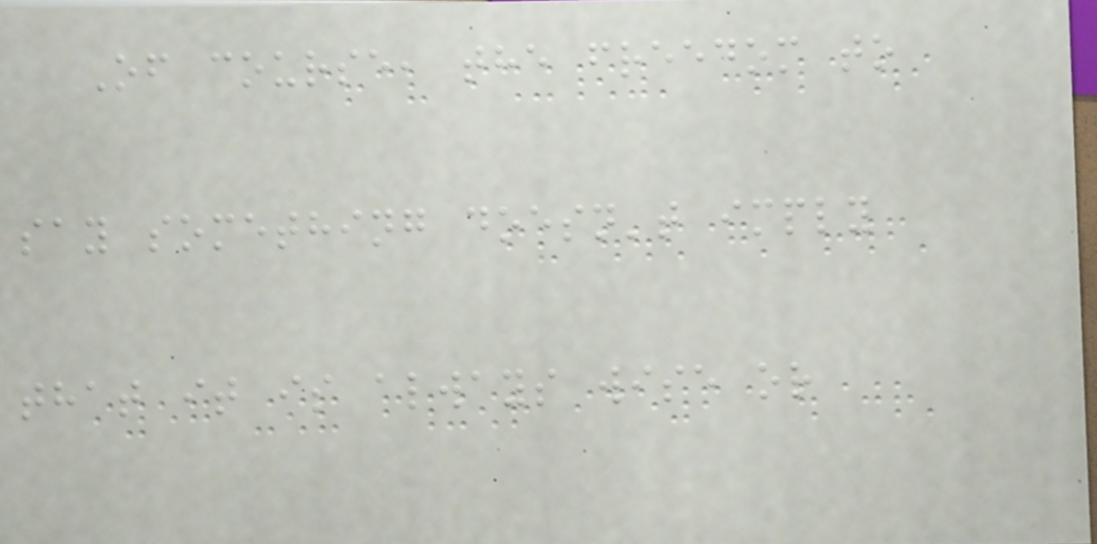Of course, the freedom to
say something doesn't imply
that it is always wise or
